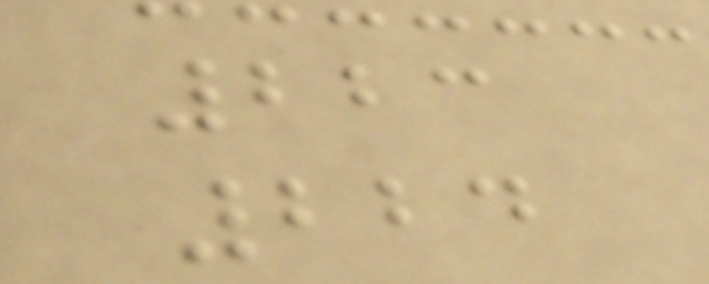223
224
